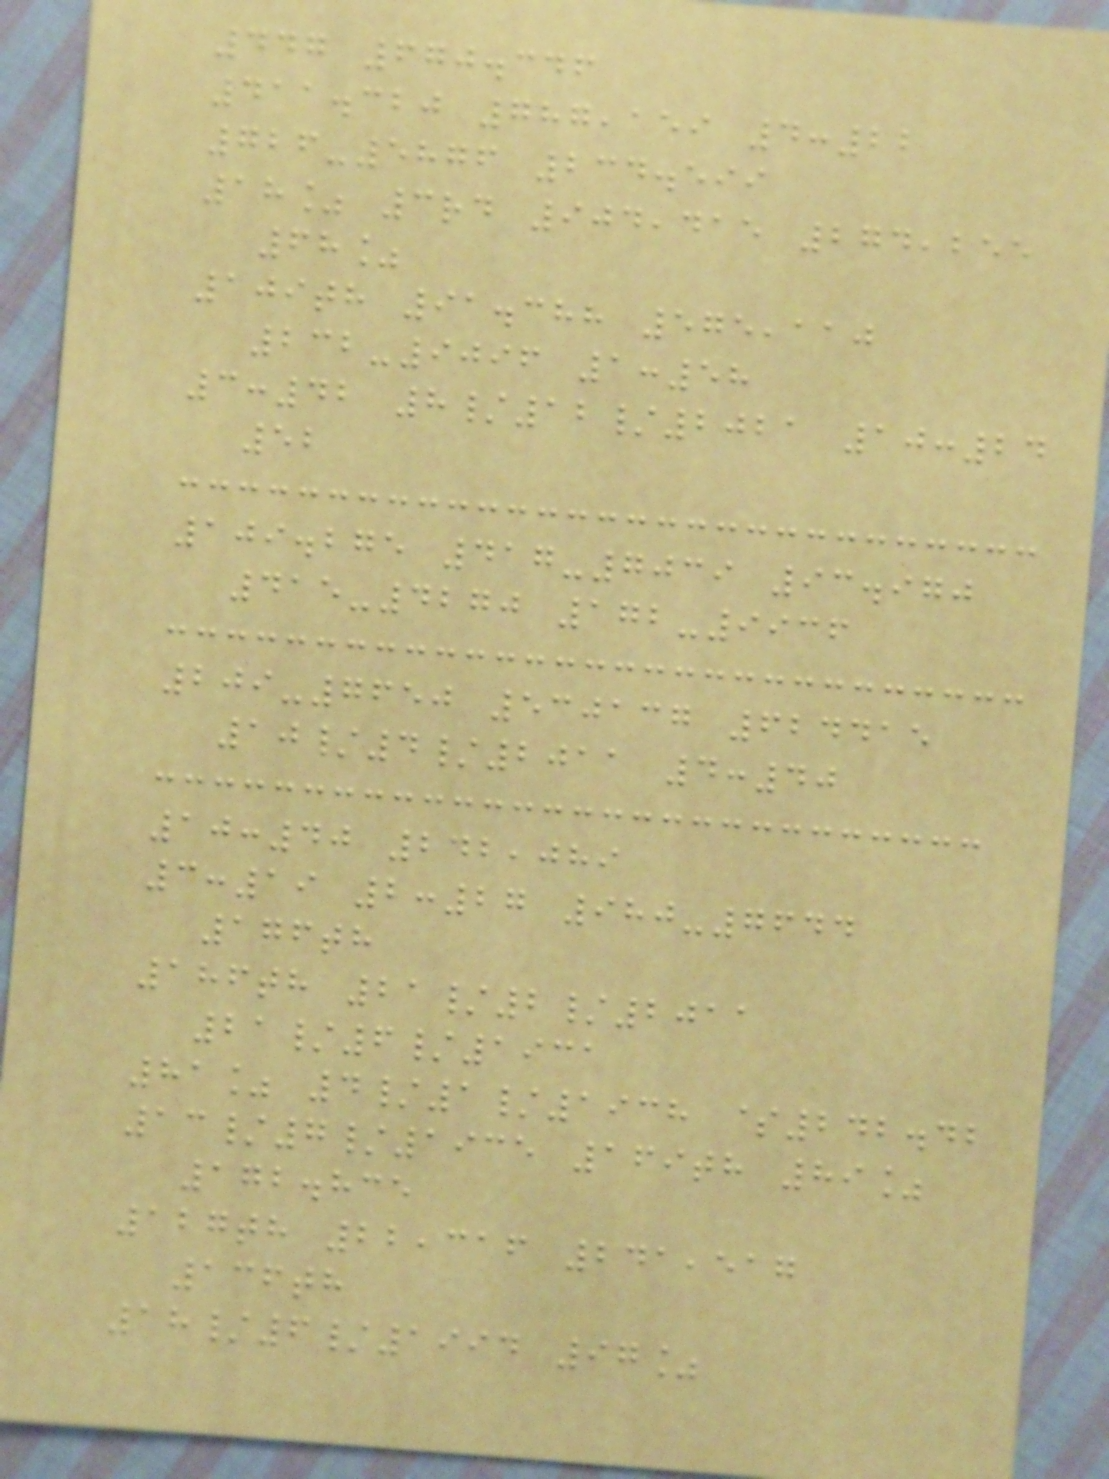447 670.346
411.320 787,159 4:22
726-5876 234.599
18% 3rd 904,415 274,255
68%
109th 91.388 575,110
232-9096 1:58
3:42 8/12/2021 10:24
52
109.275 417-7039 93.970
415-4270 172-9936
209-7650 530137 624415
10/4/2011 4:40
10:40 242,089
3:19 2:27 980-7644
176th
186th 21/2/2011
21/6/1931
81% 4/1/1938 $242.42
13/7/1935 169th 89%
172.835
127th 22,316 241,517
136th
18/6/1994 97%
